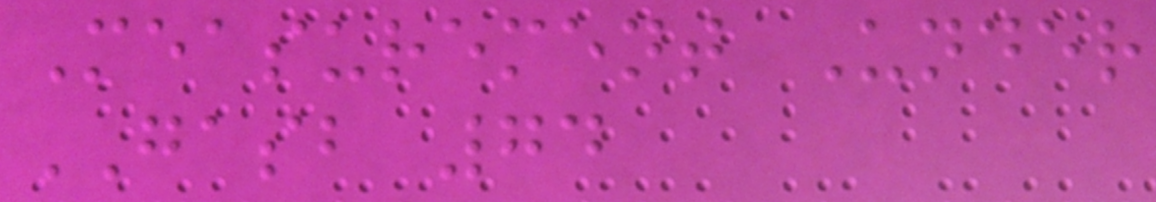Measurement Under
GASB 74
